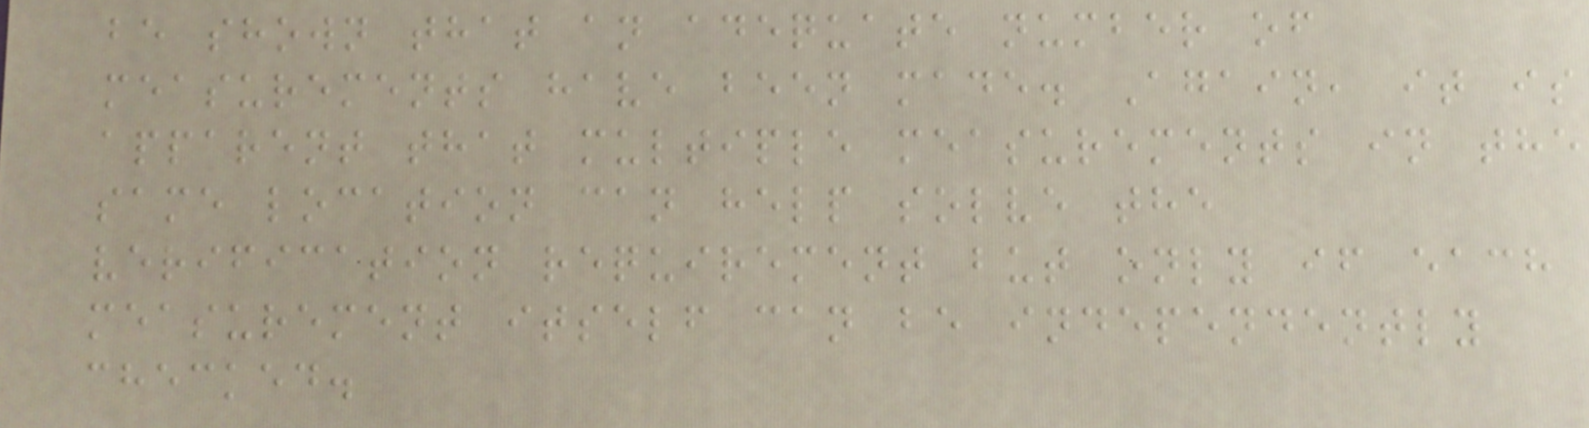be shown that an adequate number of
measurements have been made. Again, it is
apparent that multiple measurements in the
same location can help solve the
verification requirement but only if each
measurement itself can be independently
checked.
